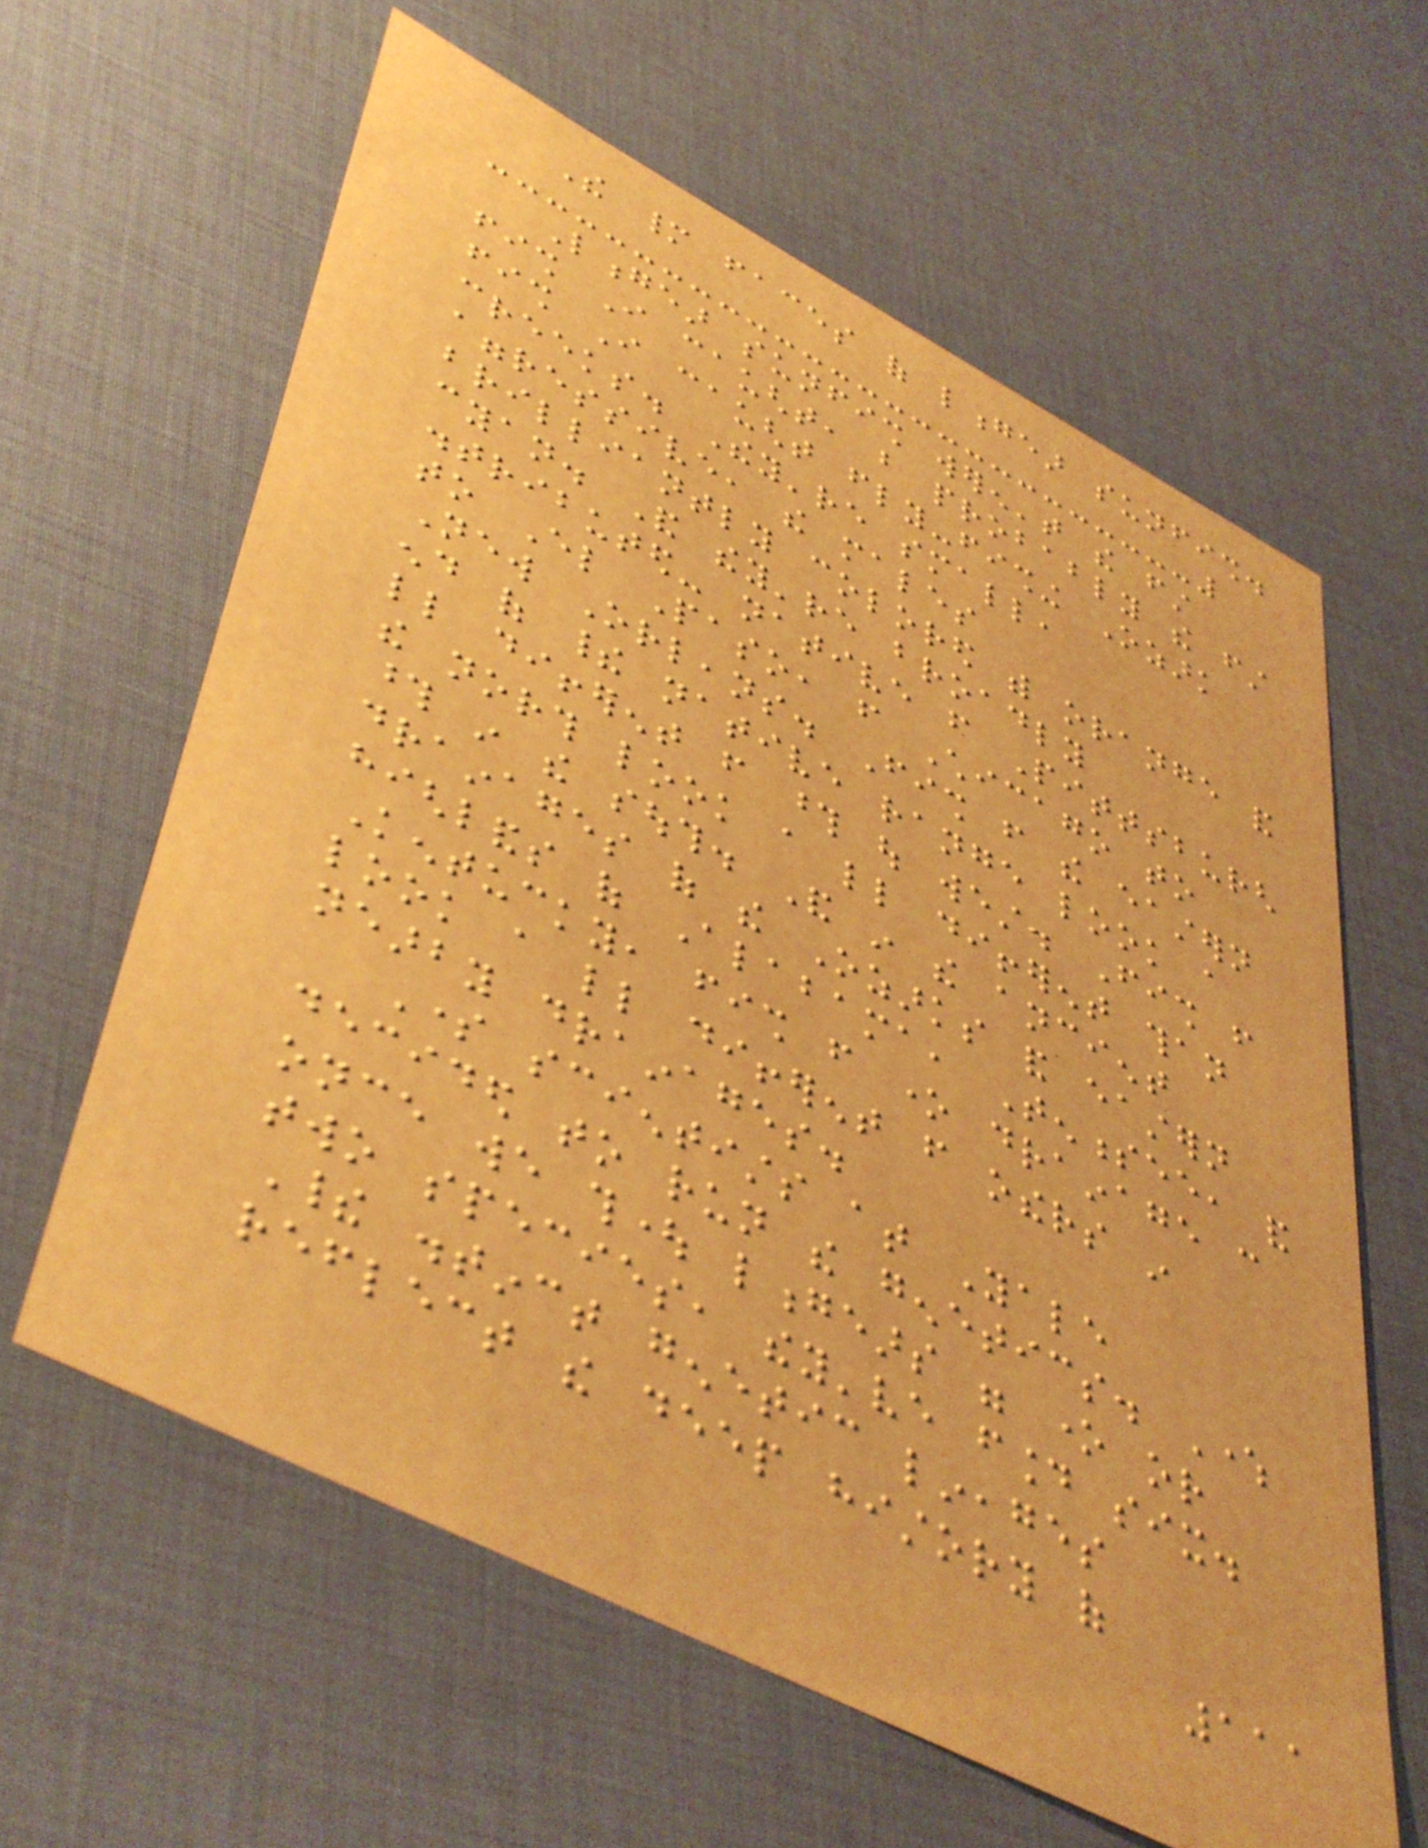The many faces of longear sunfish.
Longear sunfish weren't the first
fish I caught, but probably the first
fish I caught fly-fishing Ozark
creeks. They're small,
aggressive, the males
brilliantly colored with orange and
cyan. And they're broadly
distributed- native from Pittsburgh
to El Paso, from Chicago to
New Orleans. Fish from the eastern
end of their native range look a
little different from those out west. Fish from
the north look a little different than
those in the south. And in the ancient
drainages of the Ozarks and eastern
highlands of Alabama, Tennessee, and
Kentucky, fish from one drainage can
look a little different from others in
nearby drainages.
Some scientists at Yale
decided to run the genetics. Where
once we thought longears were one or
two species, they've found six.
Their distinct genetic lineages
reflect the deep history of
111
